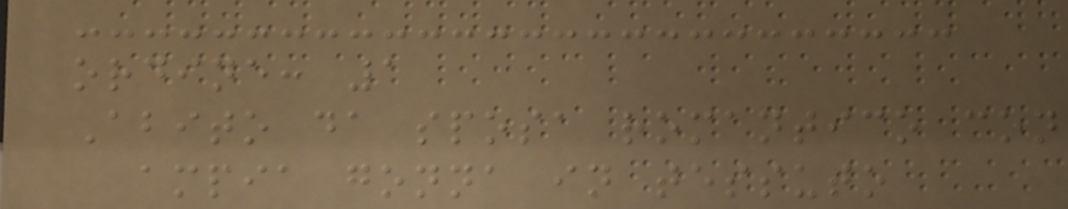ordine: 1
Abito da sposa romantico con
ampia gonna in tessuto
